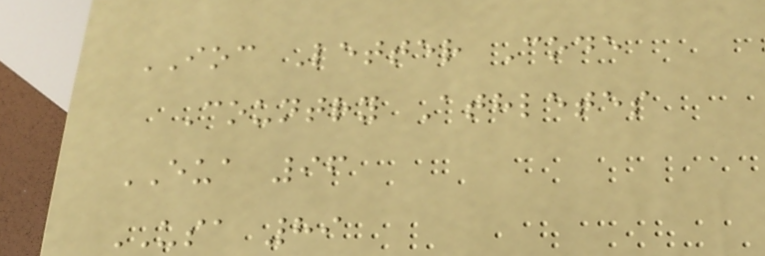IOC Letter Code
Country Athletes
EUA 96
USA 89
